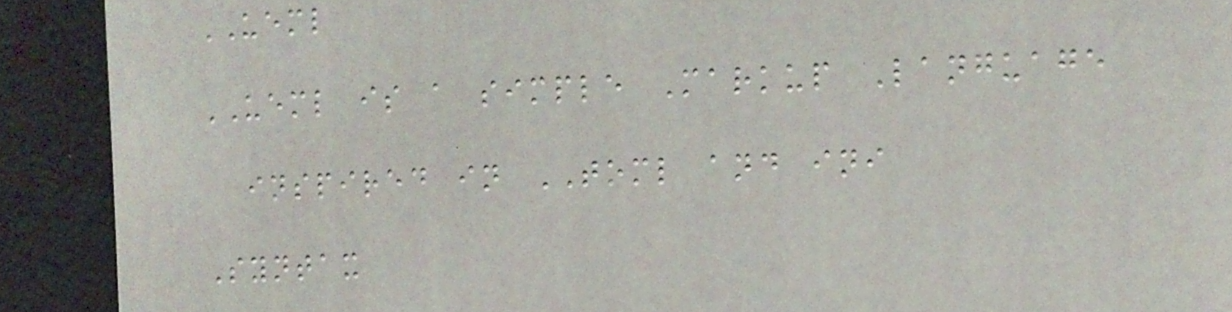UEML
UEML is a simple Markup Language
inspired in TOML and ini
Syntax
